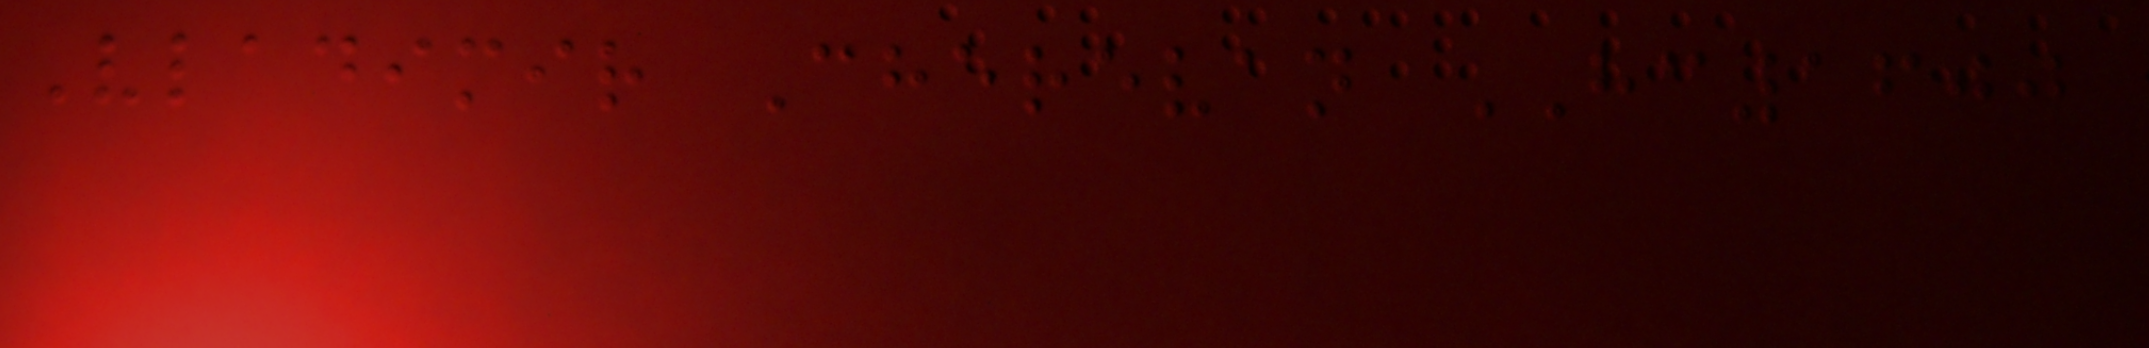Vladimir Cherevan HC1600
